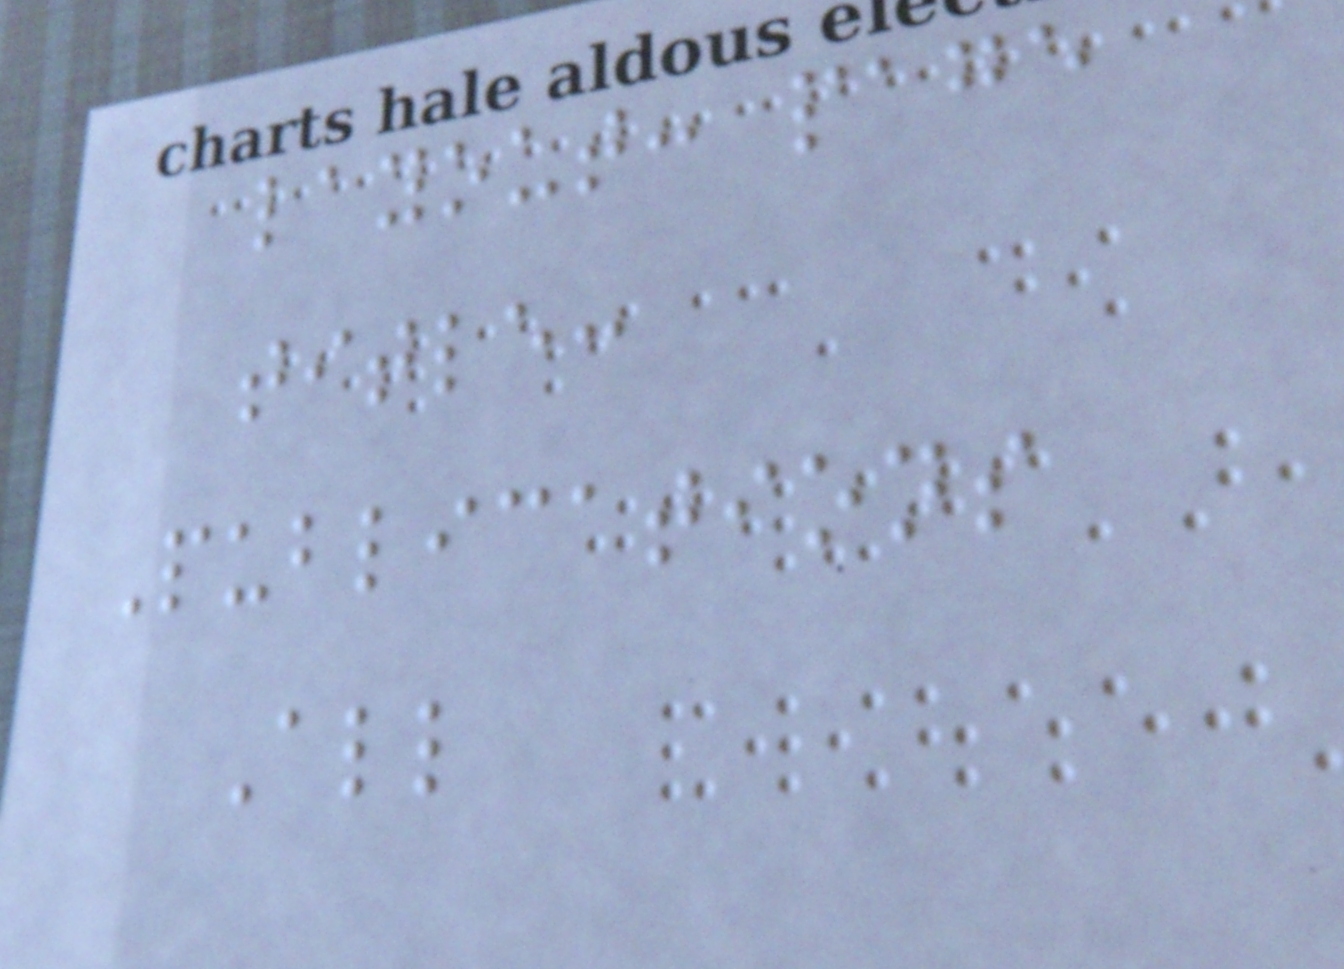layout: page
title:
Publications
All
